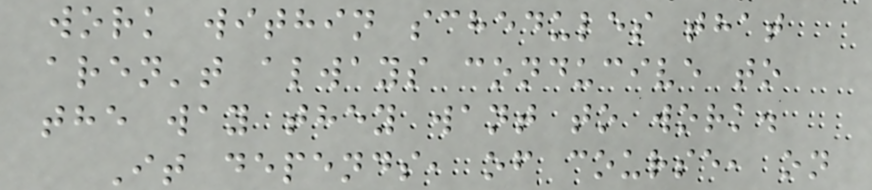work within schedules that
aren't always conducive to
the way they want to work.
It depends, of course, on
